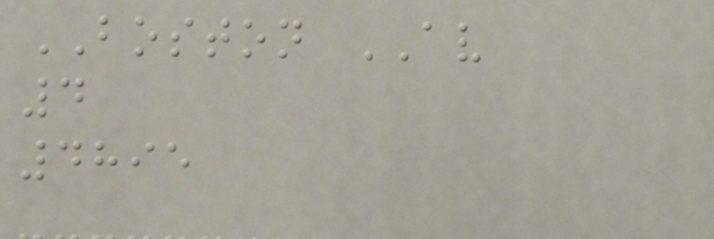BOSTON AV
4
4895
